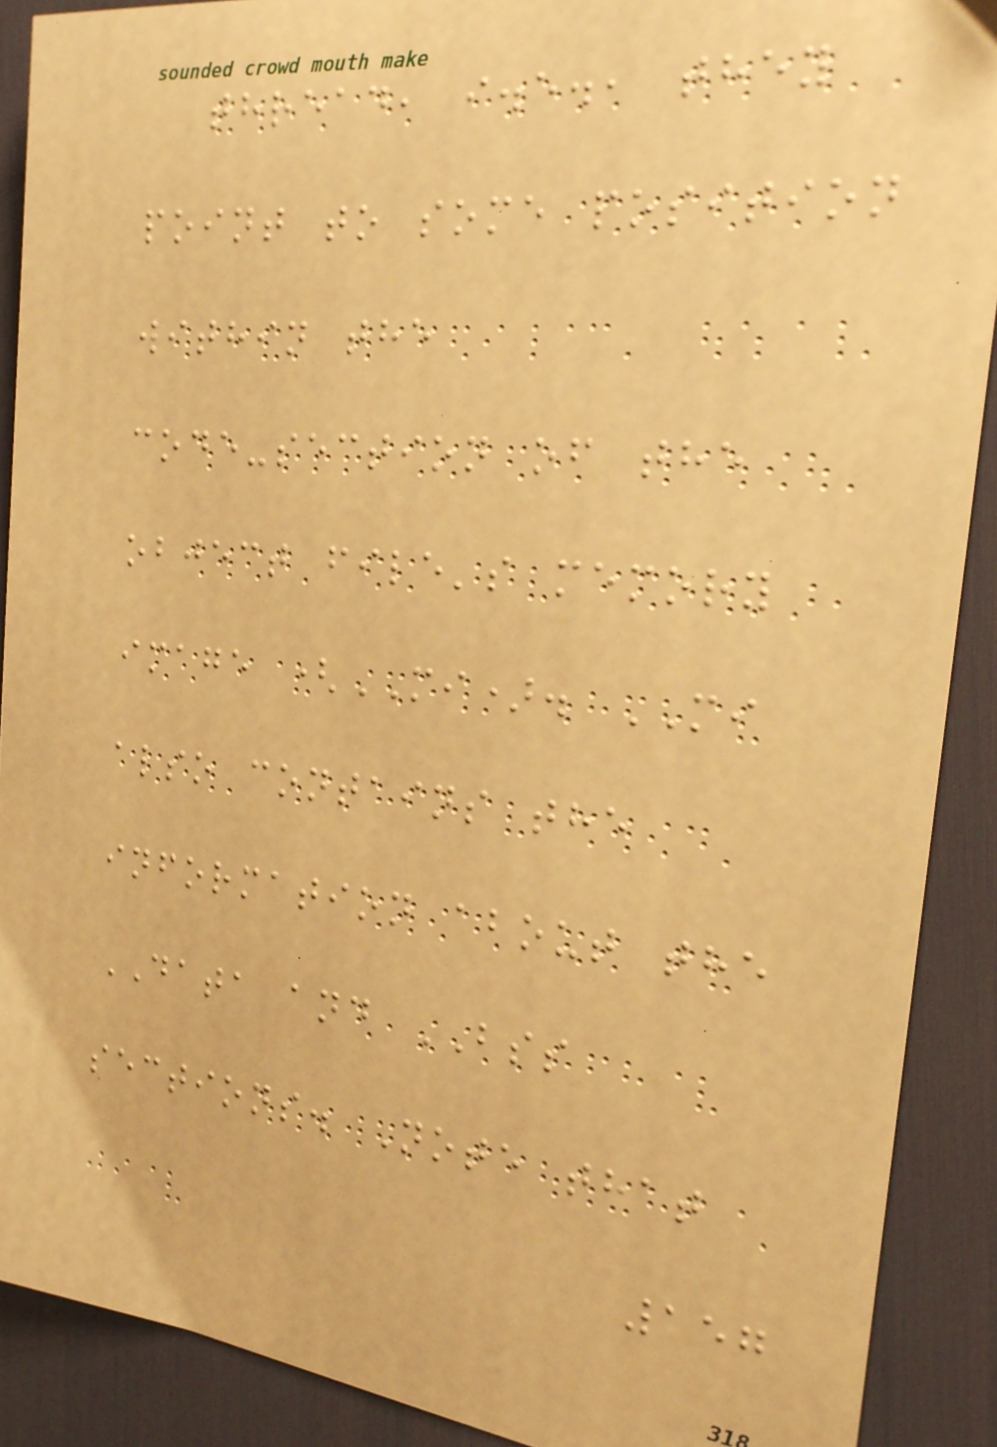thread, i.e., they
point to some position
within the
code-section of the
object file's memory
image (MI). MI
also contains the
information about the
DATA and BSS
sections. Note that
157
